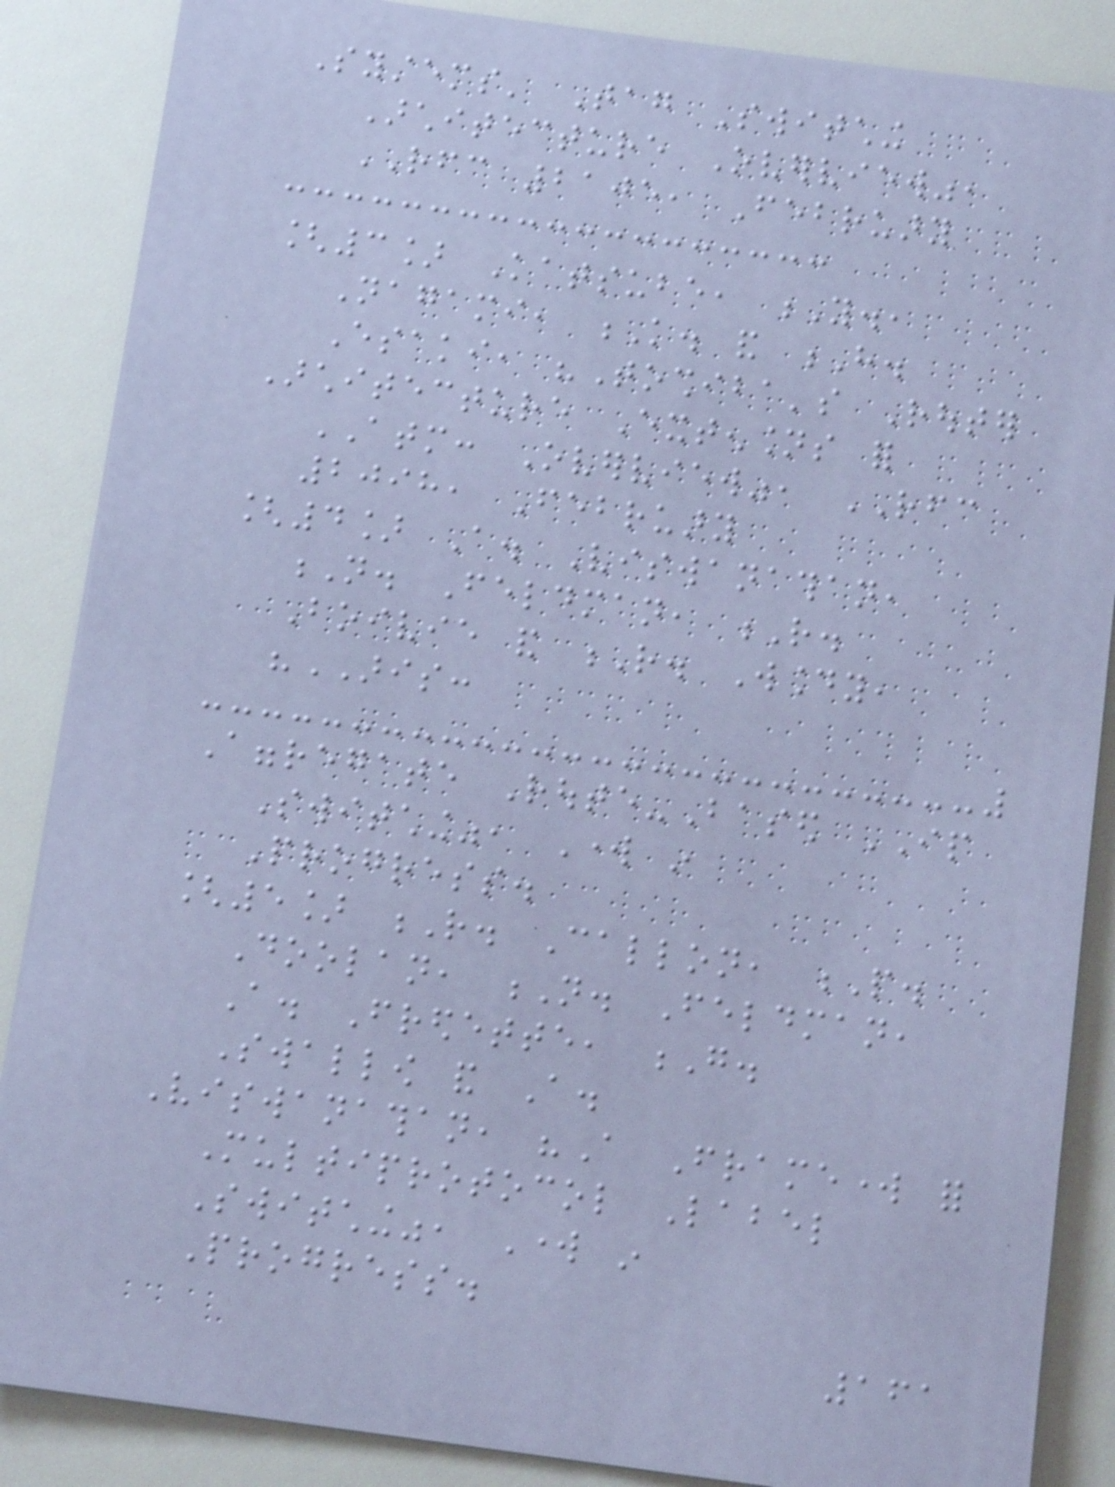Systems' Tag Switching
Architecture Overview",
RFC 2105, February
[3] Katsube, Y.,
Nagami, K. and H.
Esaki, "Toshiba's Router
Architecture Extensions for
ATM: Overview", RFC
2098, February
[4] A. Viswanathan,
N. Feldman, R.
Boivie and R. Woundy,
"ARIS:
Aggregate Route-Based IP
Switching", Work in
Progress.
[5] R. Callon, P.
Doolan, N. Feldman,
A. Fredette, G.
Swallow and A.
Viswanathan, "A Framework for
Multiprotocol Label
Switching", Work in
Progress.
161
